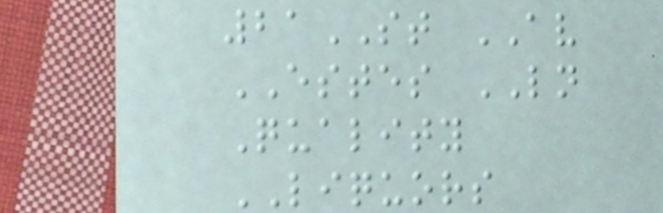21ST AV
ESTES LN
Quality
LIQUORS
